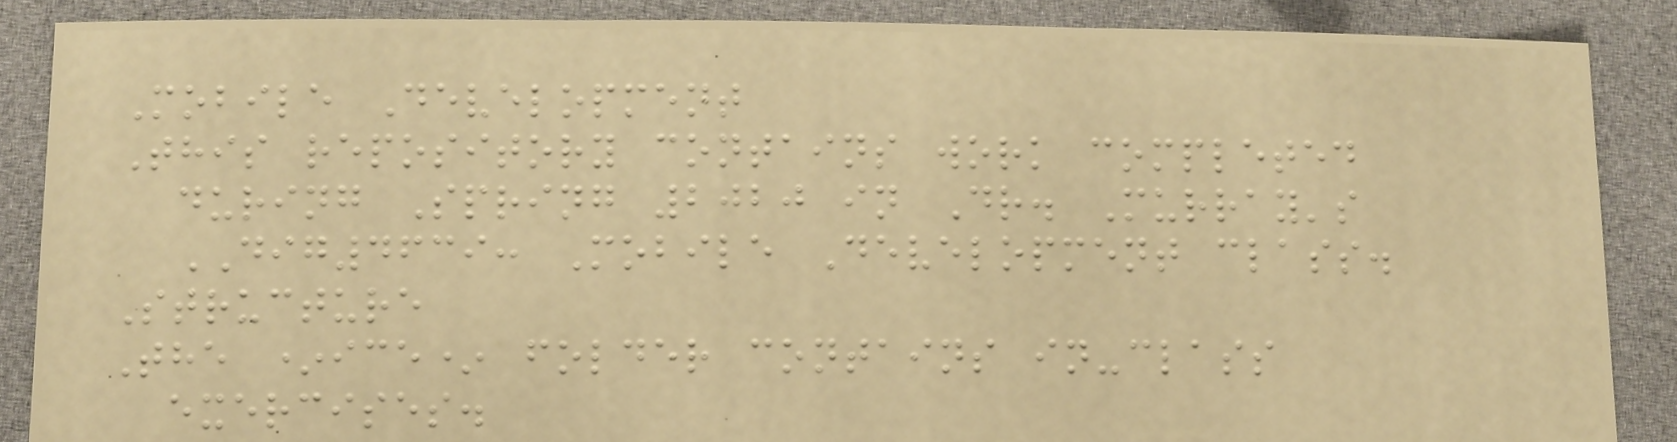Mobile Development
This repository contains work completed
during Spring 2020 in Dr. Murray's
DIG4639: Mobile Development class.
Structure
The *ice* folder contains in-class
exercises.
